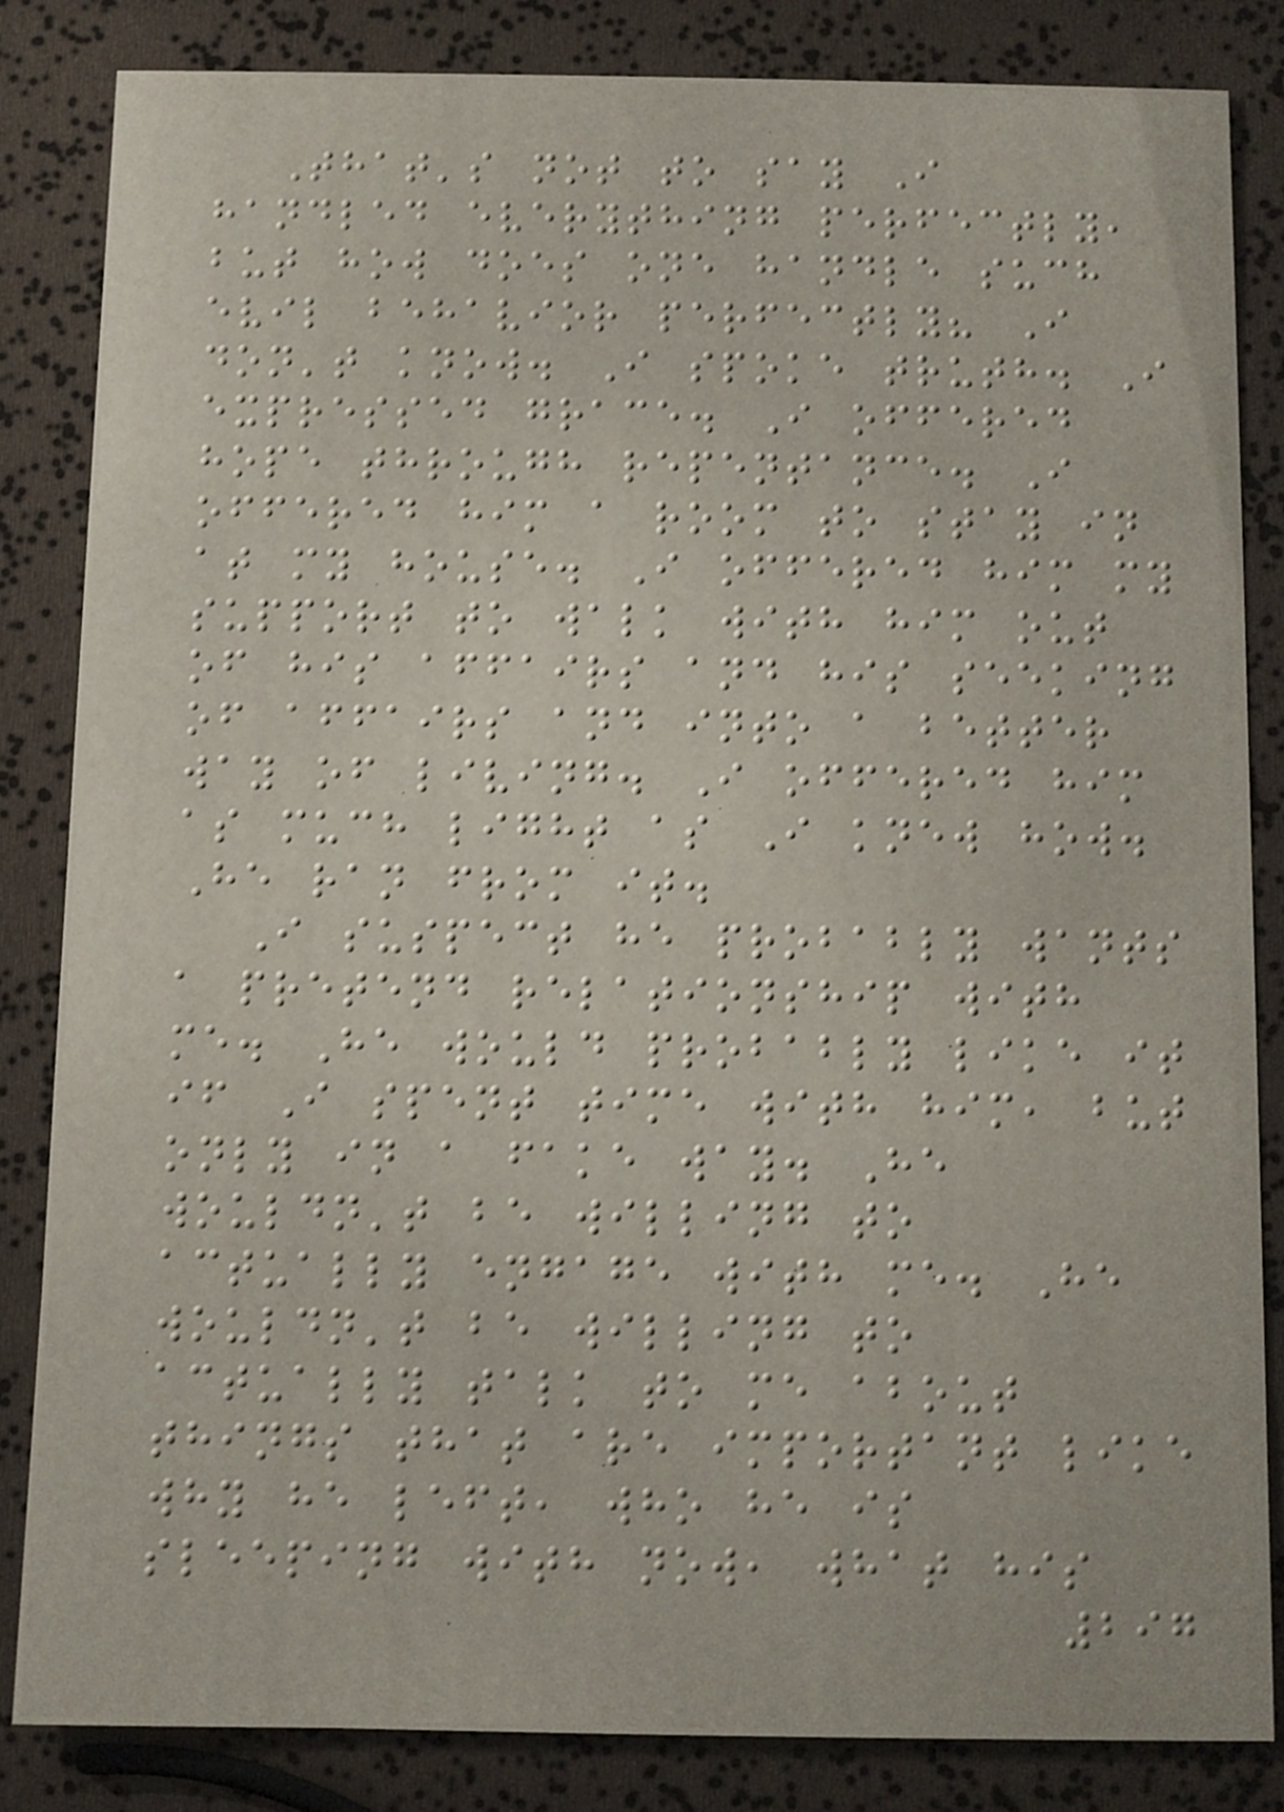That's not to say I
handled everything perfectly,
but how does one handle such
evil behavior perfectly? I
don't know. I spoke truth. I
expressed grace. I offered
hope through repentance. I
offered him a room to stay in
at my house. I offered him my
support to walk with him out
of his affairs and his seeking
of affairs and into a better
way of living. I offered him
as much light as I knew how.
He ran from it.
I suspect he probably wants
a pretend relationship with
me. He would probably like it
if I spent time with him, but
only in a fake way. He
wouldn't be willing to
actually engage with me. He
wouldn't be willing to
actually talk to me about
things that are important like
why he left, who he is
sleeping with now, what his
297
